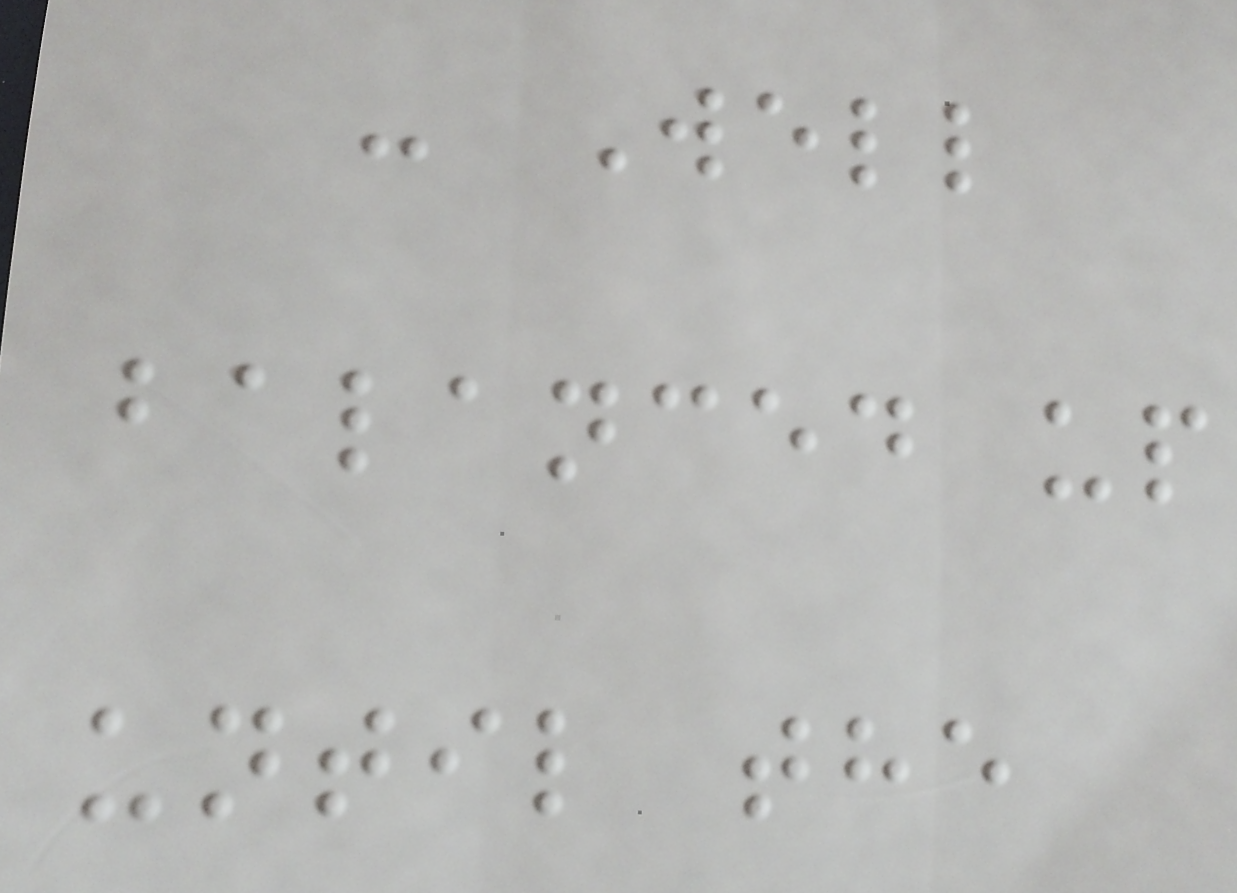- Well
balanced up
until the
